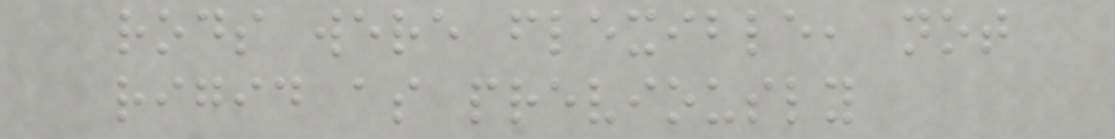rods were flexible, not
rigid as previously
